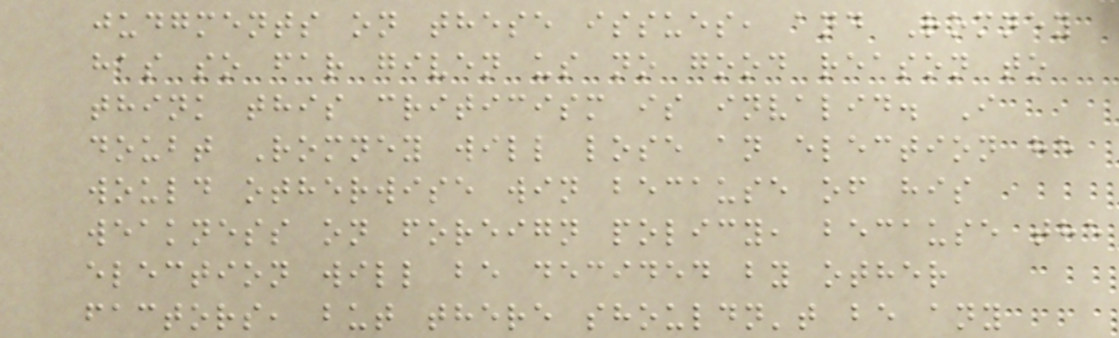judgments on these issues, and Romney
has so far given us no good reason to
think this criticism is invalid. I
doubt Romney will lose an election he
would otherwise win because of his
weakness on foreign policy, because the
election will be decided by other
factors, but there shouldn't be any
